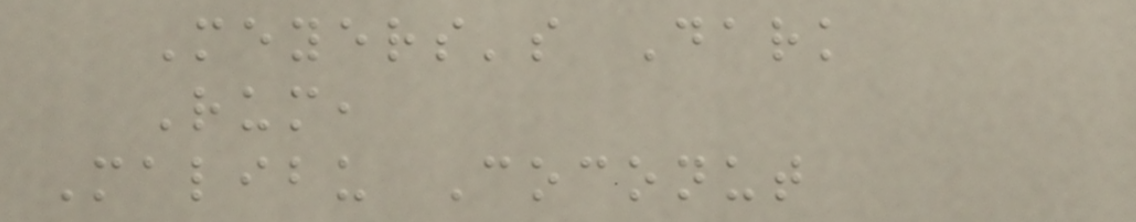Meyers's Dark
Rum,
Malibu Coconut
